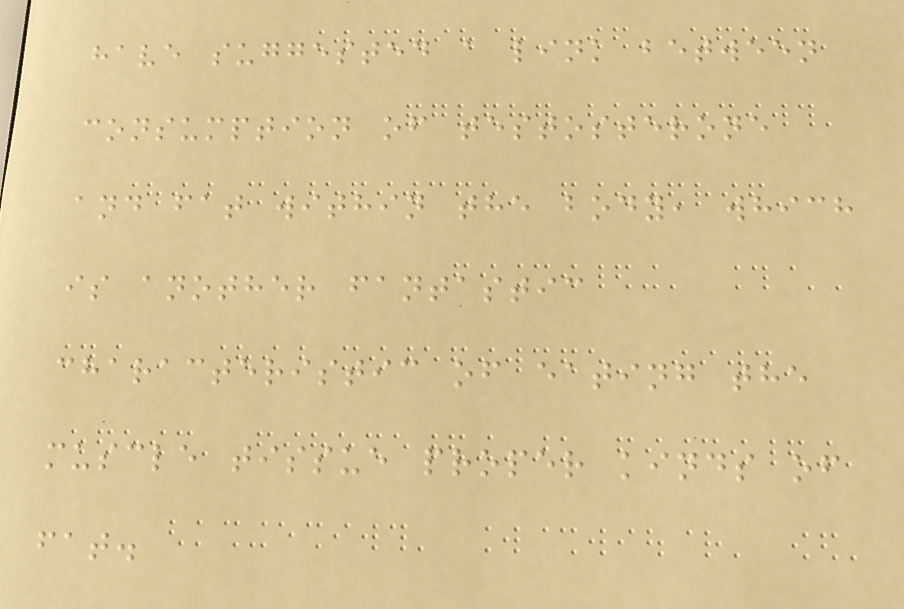have suggested a link between
consumption of testosterone
and fat within the body, which
is another fantastic
characteristic of eating the
muscle tissue proper kinds of
fat.
